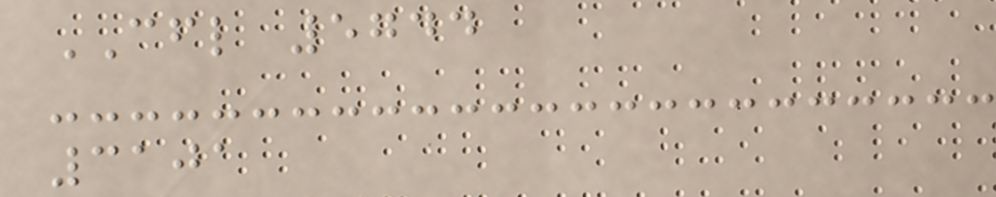CFL 5744
3101
